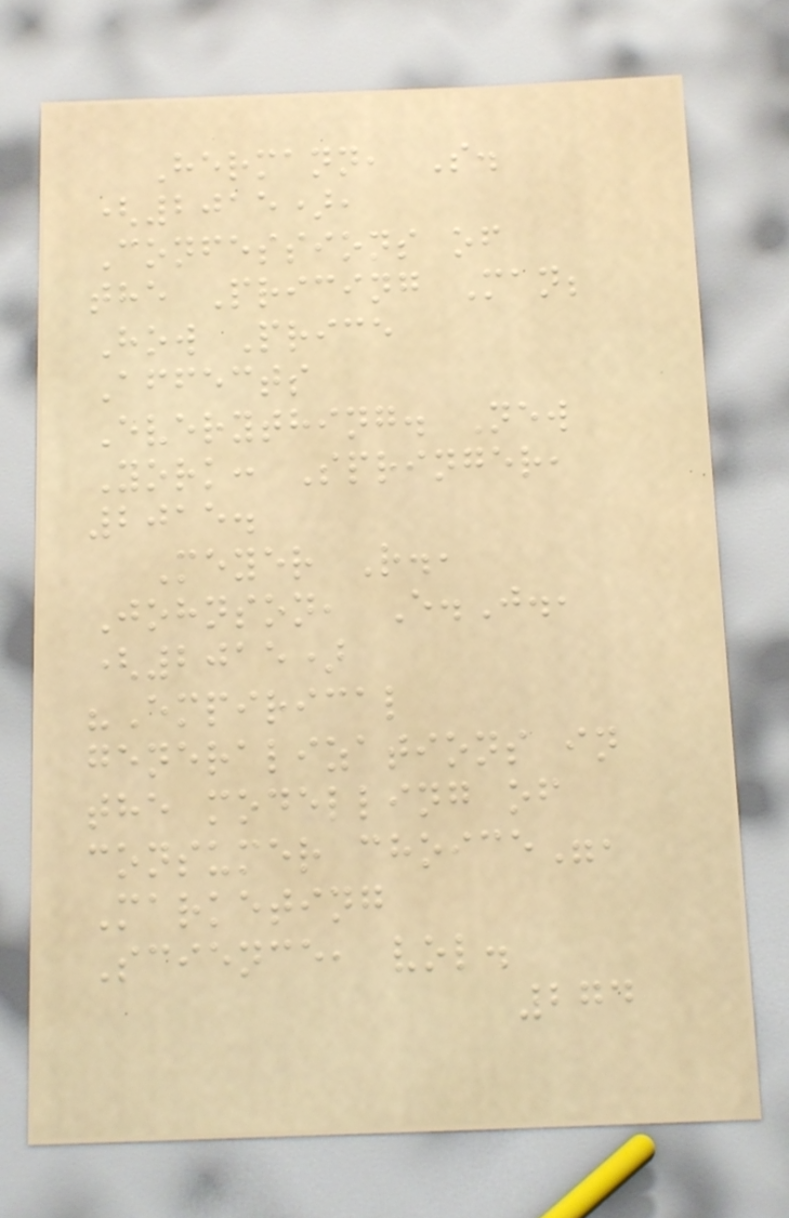Hermann, S.
(2015),
Confessions of
the Pricing Man;
How Price
Affects
Everything. New
York: Springer,
2015.
Meyer R.,
Johnson, E.J.,
(2015)
"Empirical
generalizations in
the modelling of
consumer choice",
Marketing
Science, vol.
274
